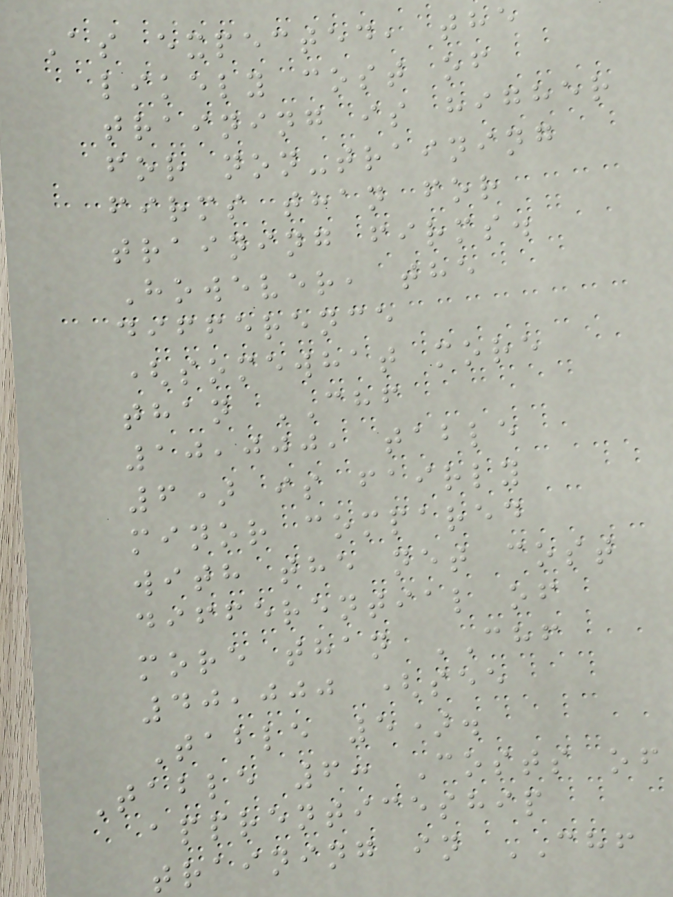As expected, the
likely cost of
training is higher
for non-training
firms than for
training firms.
However, the
difference
(somewhat more
than CHF
10,000, table
6) is fairly
minor compared
with the net cost
differential of
more than CHF
40,000 (see
Table 5).
Table 6: Costs of
apprenticeship
training in CHF
